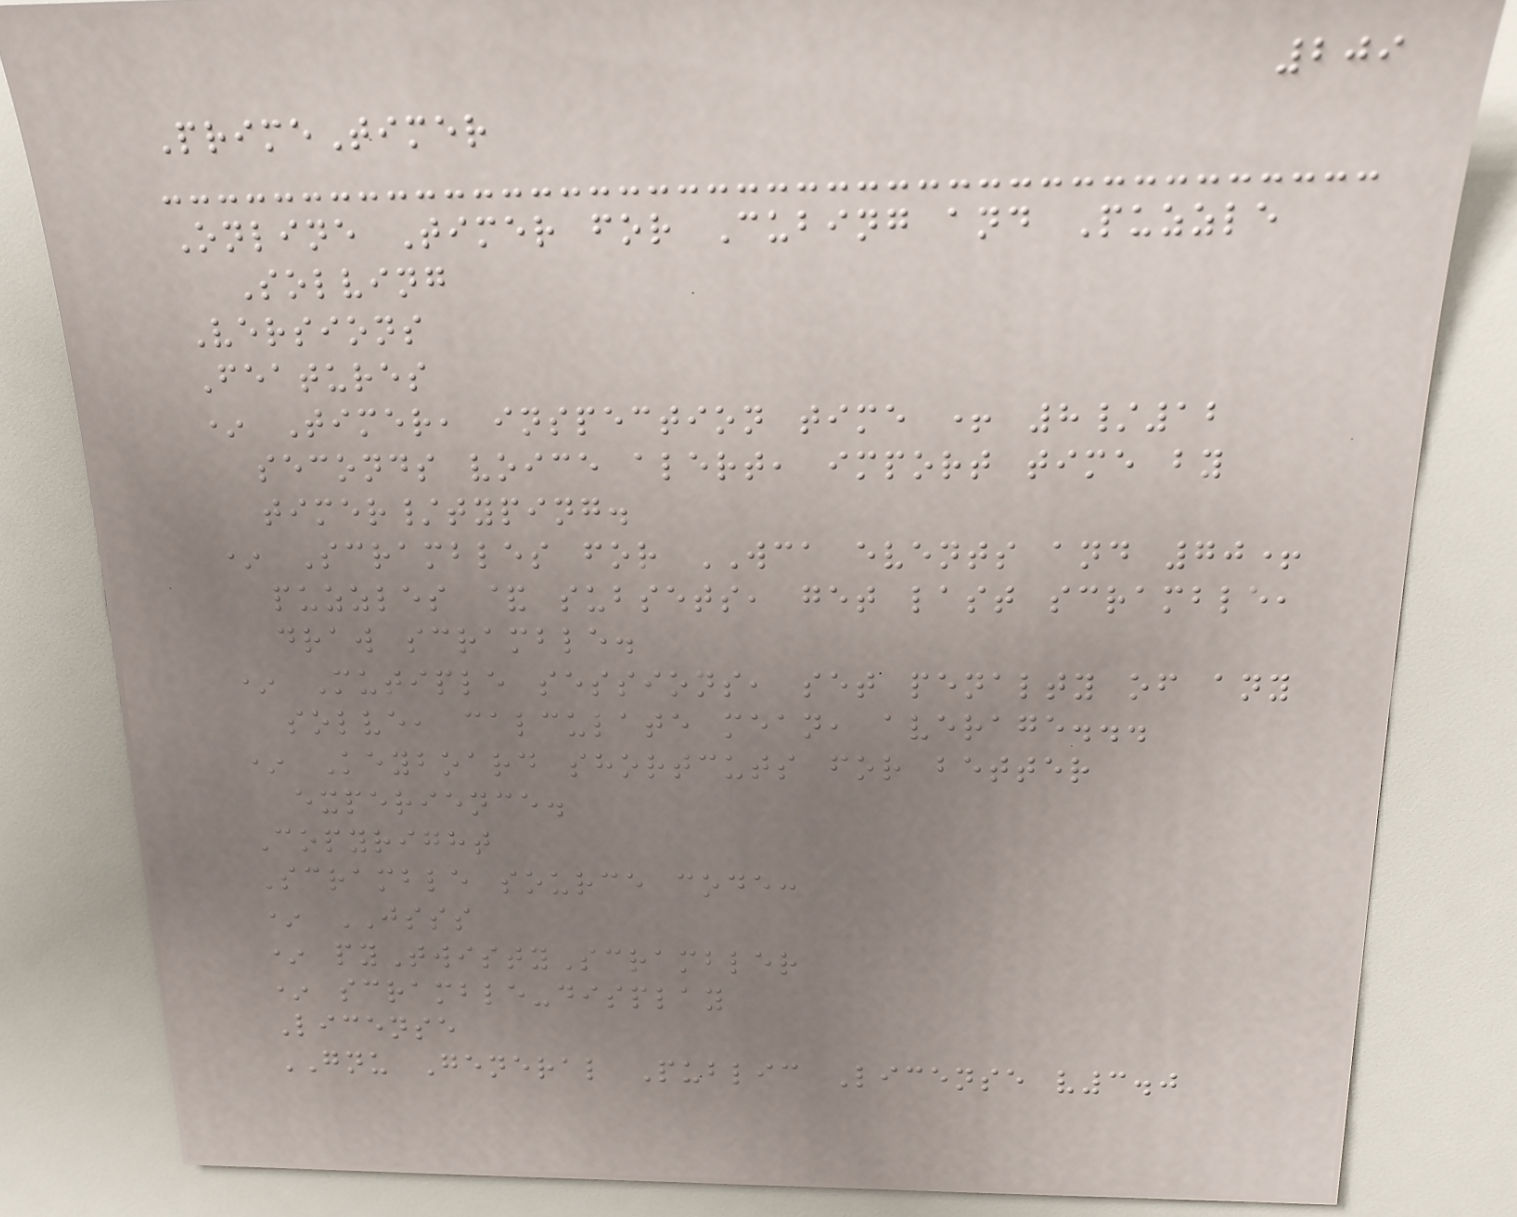209
PrimeTimer
Online Timer for Cubing and Puzzle
Solving
Versions
Features
* Timer, inspection time + 8/12
seconds voice alert, import time by
timer/typing.
* Scrambles for WCA events and 70+
puzzles & subsets, get last scramble,
draw scramble.
* Mutiple sessions, set penalty of any
solve, calculate mean, average...
* Keyboard shortcuts for better
experience.
Copyright
Scramble source code:
* JSSS
* pyTwistyScrambler
* scramble-display
License
GNU General Public License v3.0
